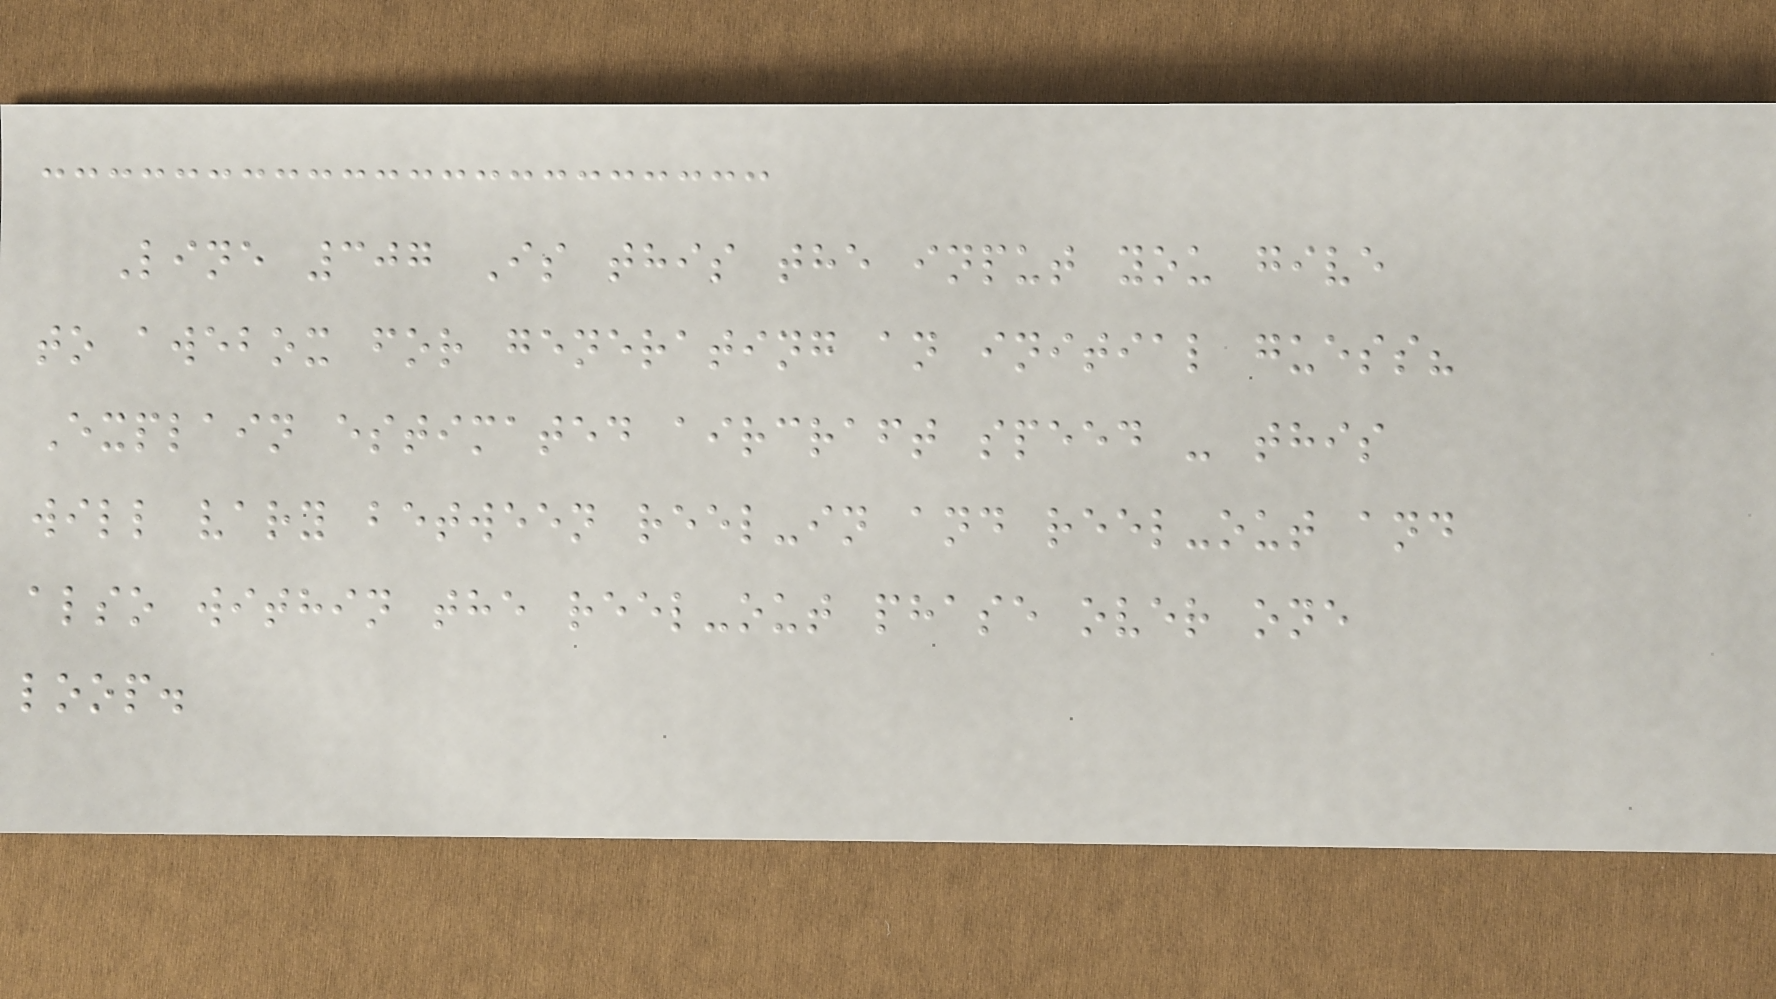Line 307 Is this the input you give
to awebox for generating an initial guess?
Explain estimated aircraft speed - this
will vary between reel-in and reel-out and
also within the reel-out phase over one
loop.
